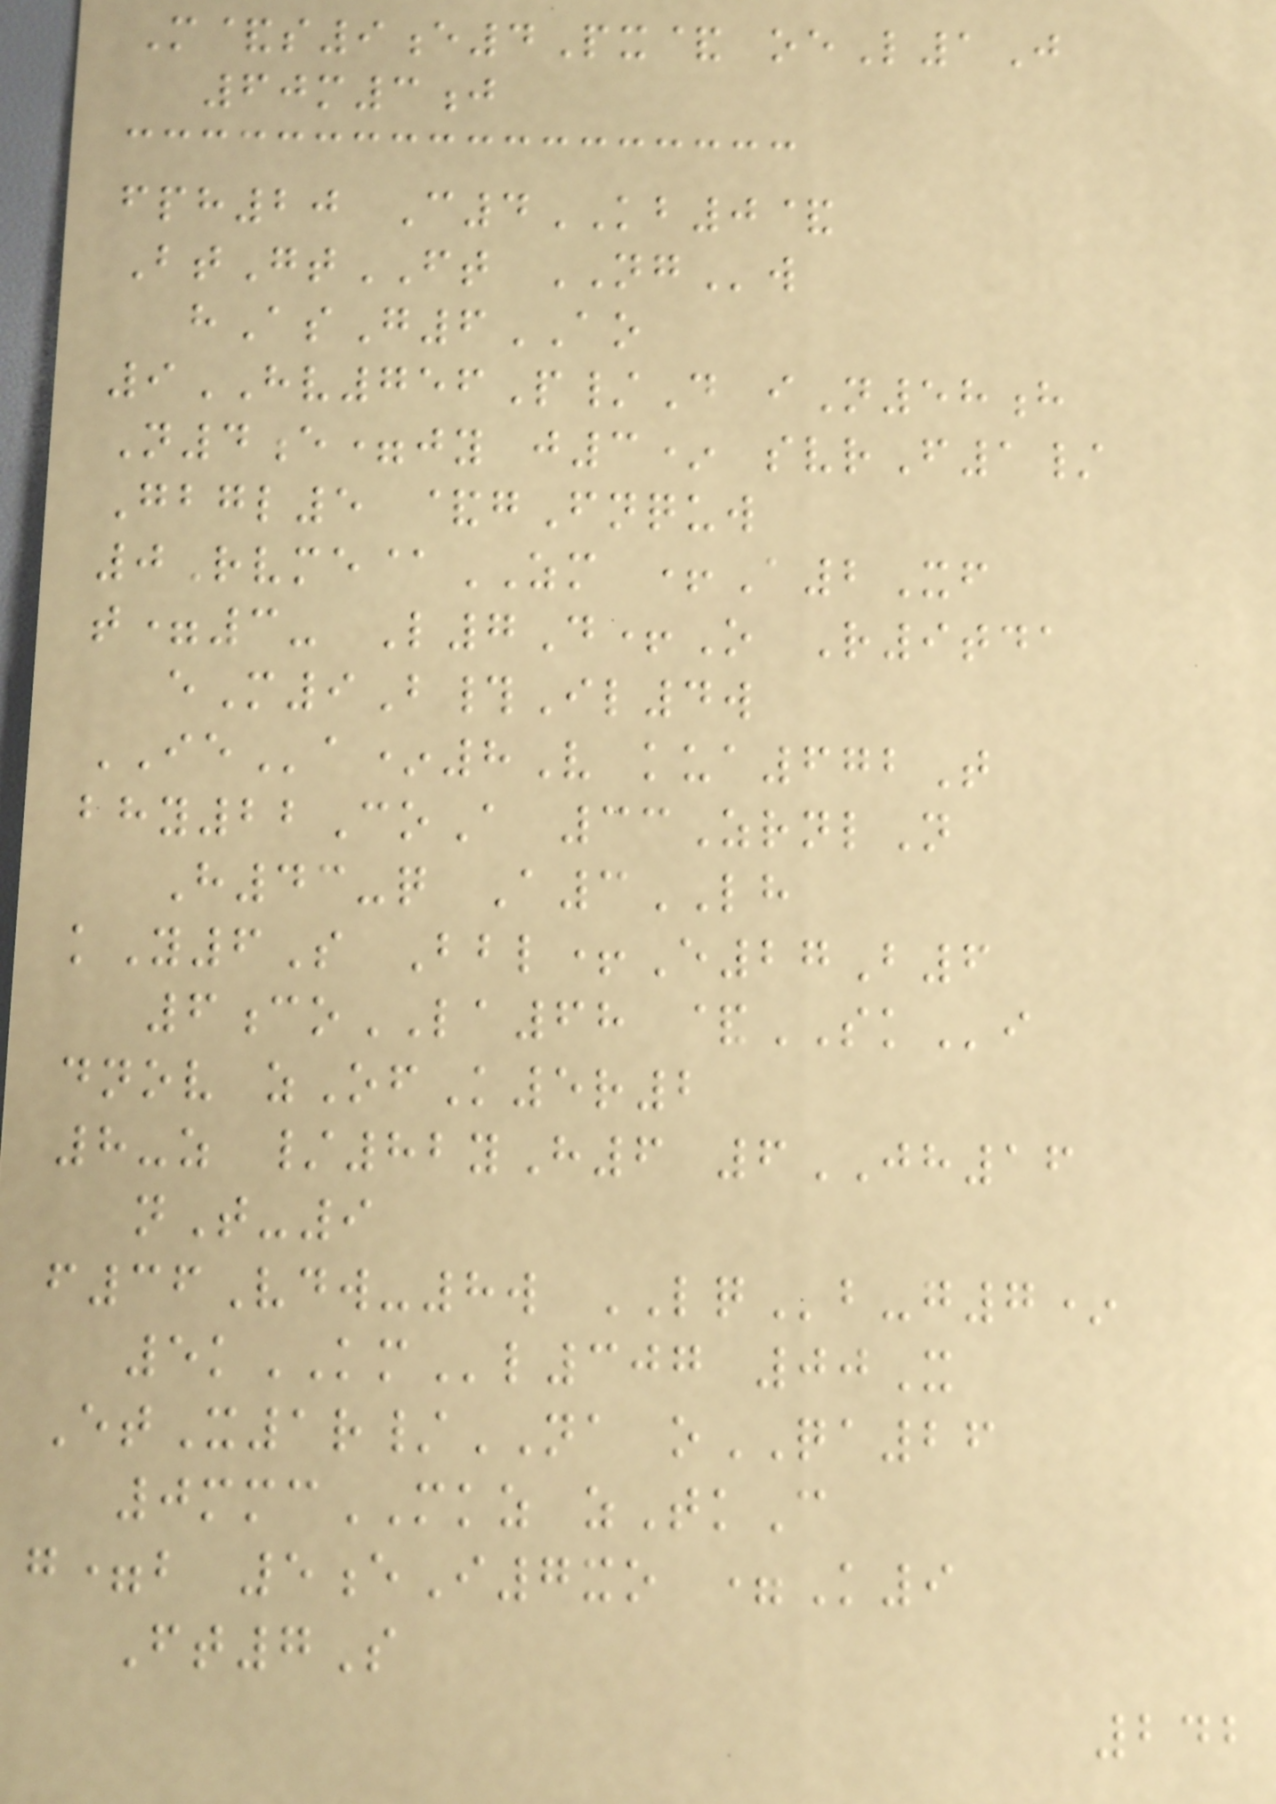M&s9e4Px& oeL1J
60m3j
fph20 C4KB0&
BtGtFT NGw
hAsG6AO
9HV756P/D iN58h
N4e=jy j3* svrF1/
Gbgl5 &gFnquw
0Rvme@ZM +A2Xf
t=3- L7D+O R9tda
eM9B#Il4w
IEa*8V kua672T
bhy22CoA 33ZrnlN
H43-q A3LH
kY6S Bbl+E27B6
6coLA68 &SKi
dnov zOfK5r2
8-z /82yH6 6JH16
nT-9
f36Vdw-8w LQb-g7*
5kKMl307 00X
EtX1r/NA oQA26
0mmcMKZ zTkC
g=b 5eI7xo =K9
Ft7S
242
